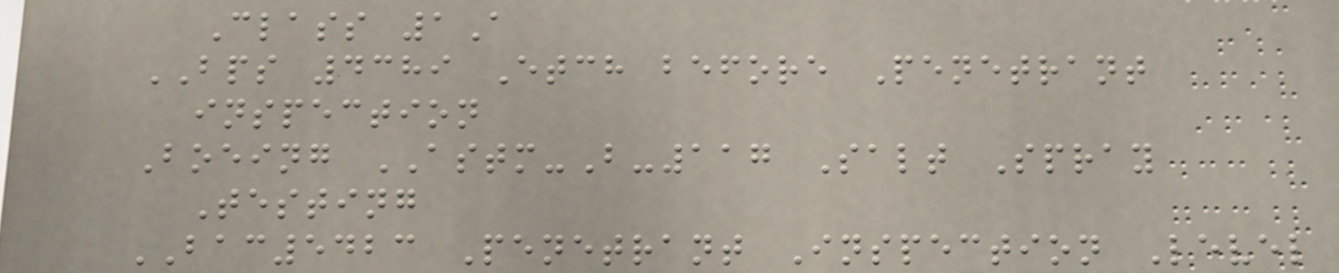Class 1A
BPS 4389 Etch before Penetrant
inspection
Boeing ASTM-B-117 Salt Spray
Testing
BAC5423 Penetrant Inspection Level
